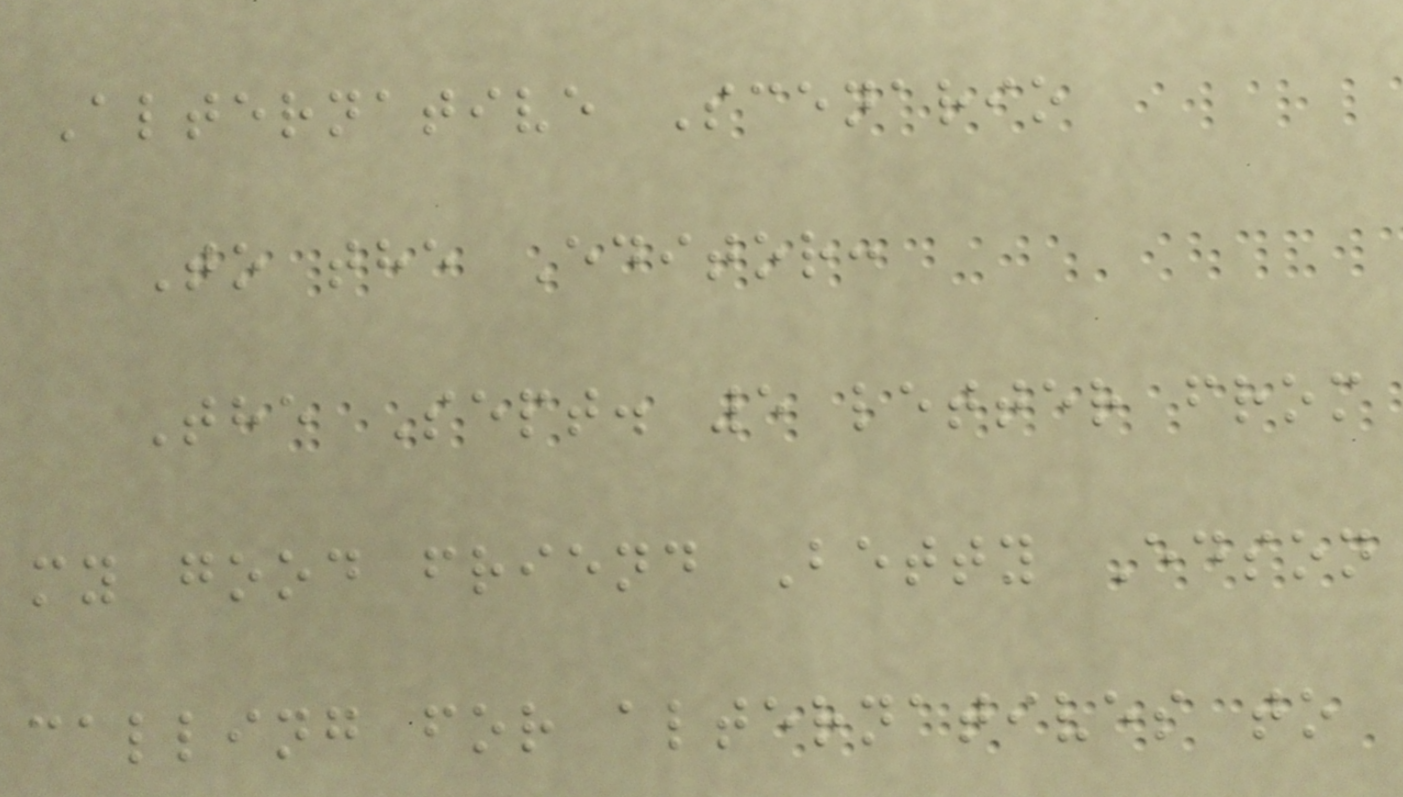Alternative Scenario
To the Editor:
The Sept. 5 letter from
my good friend Betty Edson
calling for alternatives to
